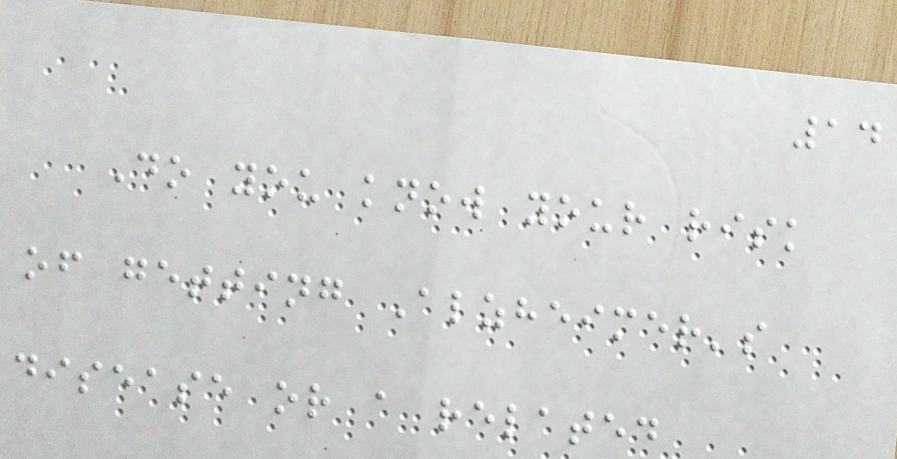14
Do you know your risk
of getting Alzheimer's
disease or a related
